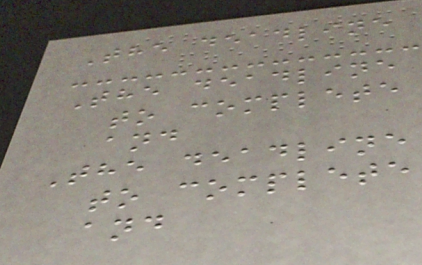The deadline
The deadline
to complete
and
The deadline
to complete
and
